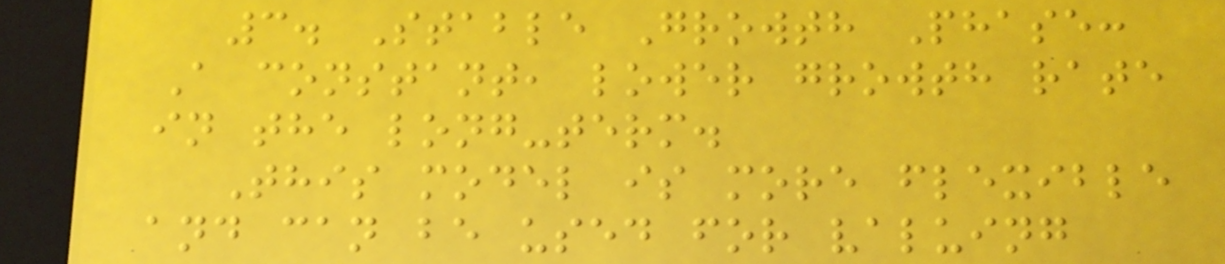3. Stable Growth Phase:
A constant, lower growth rate
in the long-term.
This model is more flexible
and can be used for valuing
